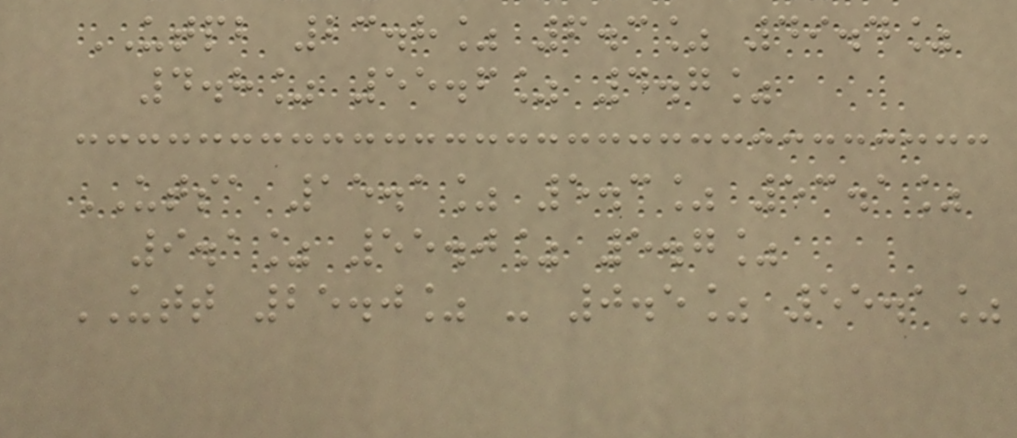UTPB 23.8% 6.3% 49.4%
4.8% 55.6% 4.7%
UTSA 15.1% 5.3% 53.1%
9.1% 55.0% 5.7%
UTT 25.0% - 0.5% 55.1%
